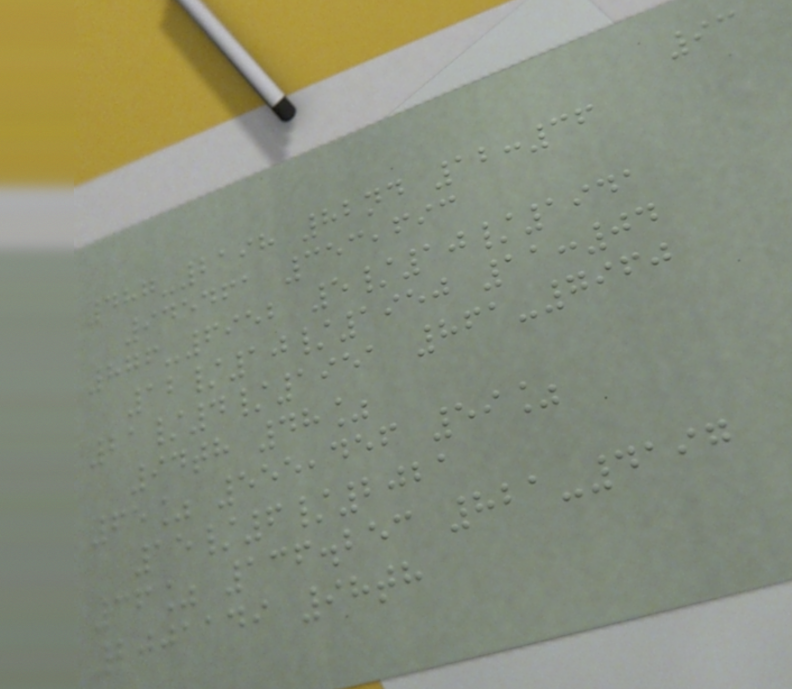93
487-2198 82nd 12:36
945461 353,693
876-6952 5/10/1941
12/10/1950 11:04
21/4/1951 861-7960
94th 48%
65% 555,456 59%
15/6/2021
36% 136.253 821-4197
2001149 98th
